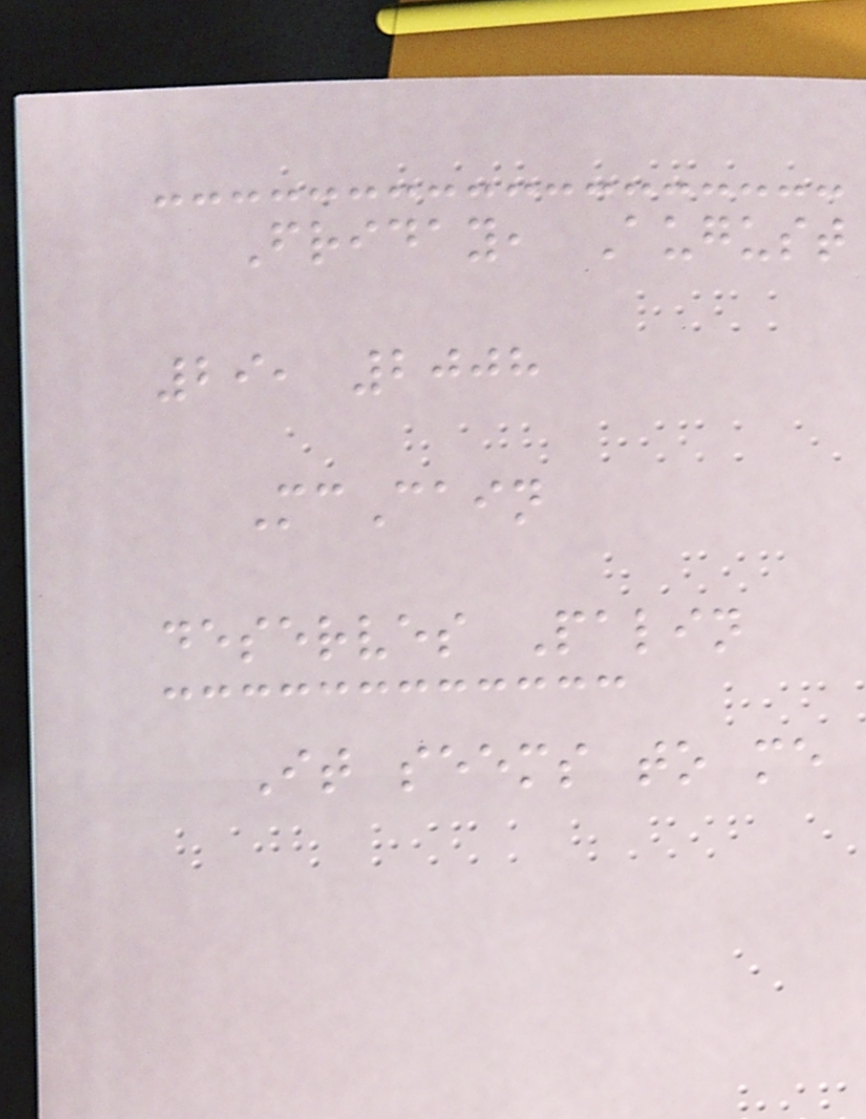Friday, August
29, 2008
McCain
deserves Palin
It seems to me
